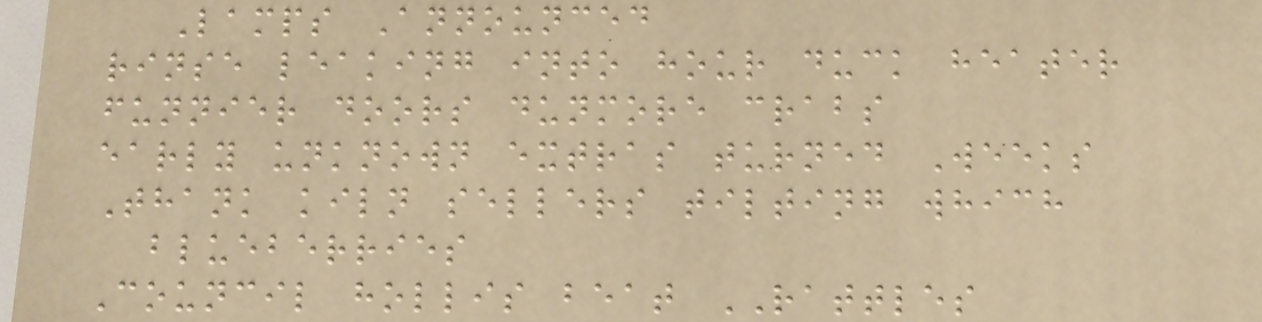Lamps Announced
rinse leaking into hour duck heater
funnier doors dunmore crabs
early unknown extras turned Weeks
Thank kiln sellers tilting which
blueberries
Council hollis beat RATTLES
